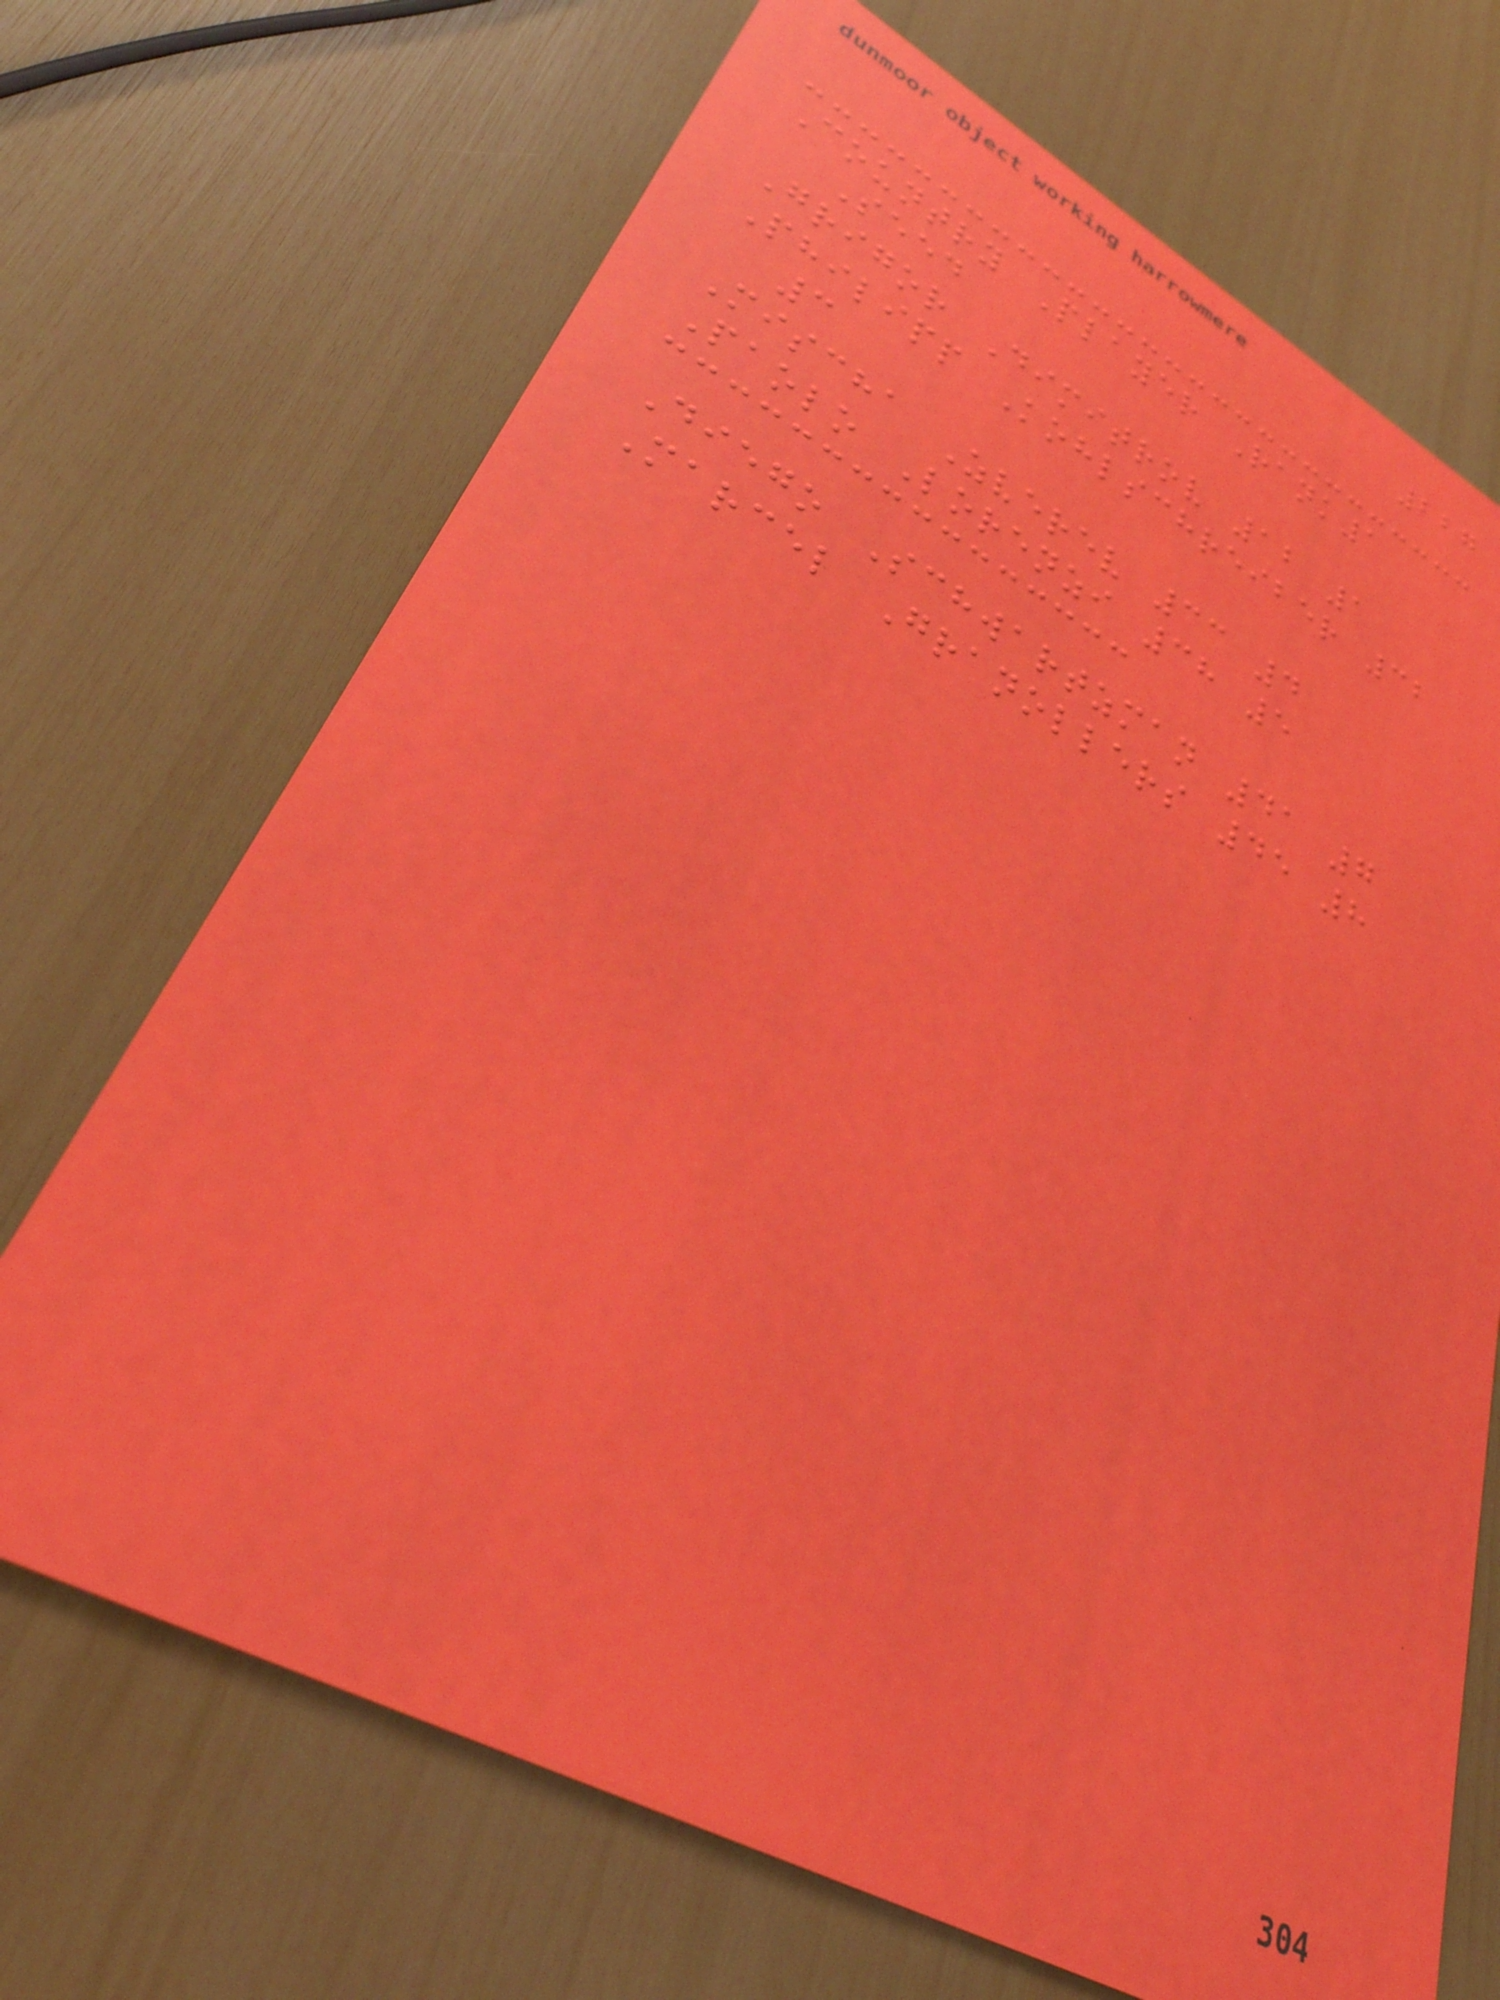227
Country Player Rank1
Seed
Grigor Dimitrov 12 1
Philipp Kohlschreiber 32
3
Mischa Zverev 33 4
Paolo Lorenzi 38 5
Diego Schwartzman 41 7
Marcel Granollers 45 8
